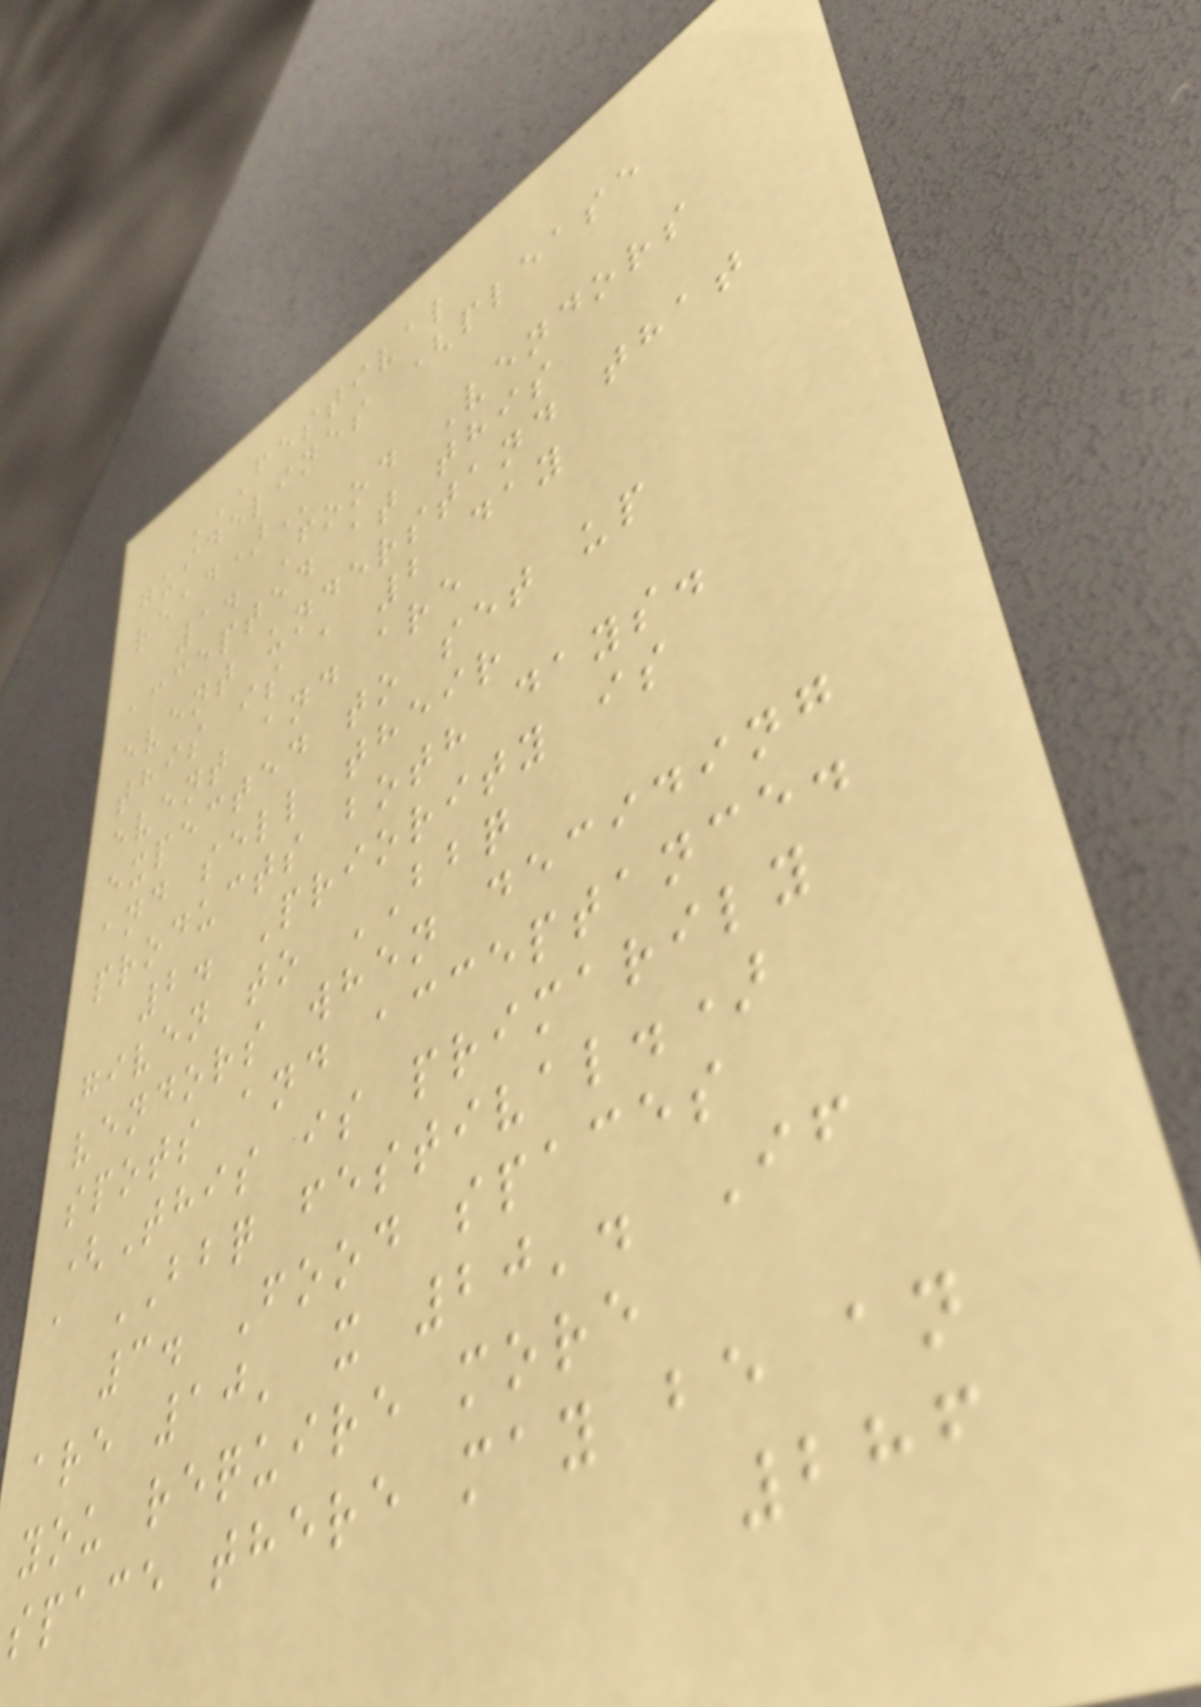FESTIVAL
GUIDELINES (PLEASE
READ)
1. Food Vendors
accepted at this
event understand that
this is a 2 day
event and are
expected to set up
and sell their
products both days.
2. Priority is
given to BBQ
vendors when deciding
spots and acceptance.
(This is primarily
a BBQ festival.)
3. Food spaces
are 10' x 20'. If
you require more
space there may be an
286
